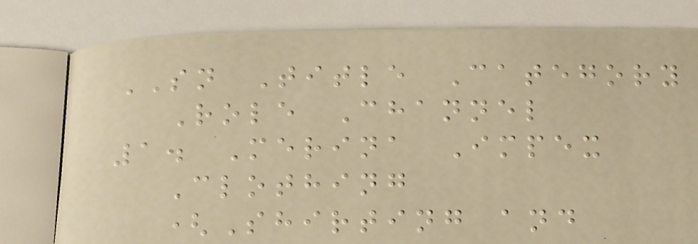SN Title Category
Role Channel
1. Merina Impex
Clothing
(Shirting and
